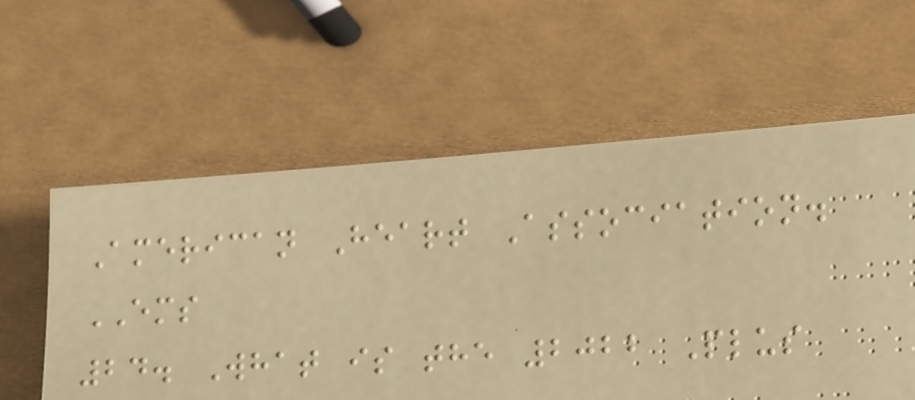American Heart Association.
EMS
24. What is the 2022 Plus
